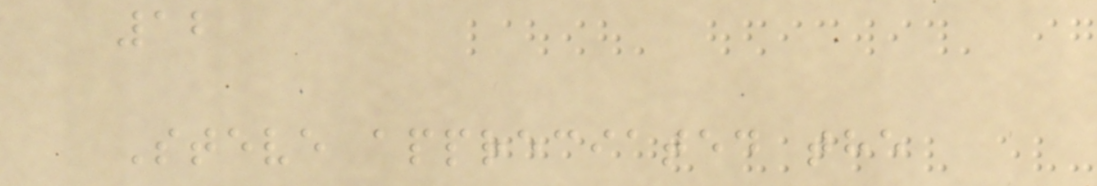12
Steve appreciated the
